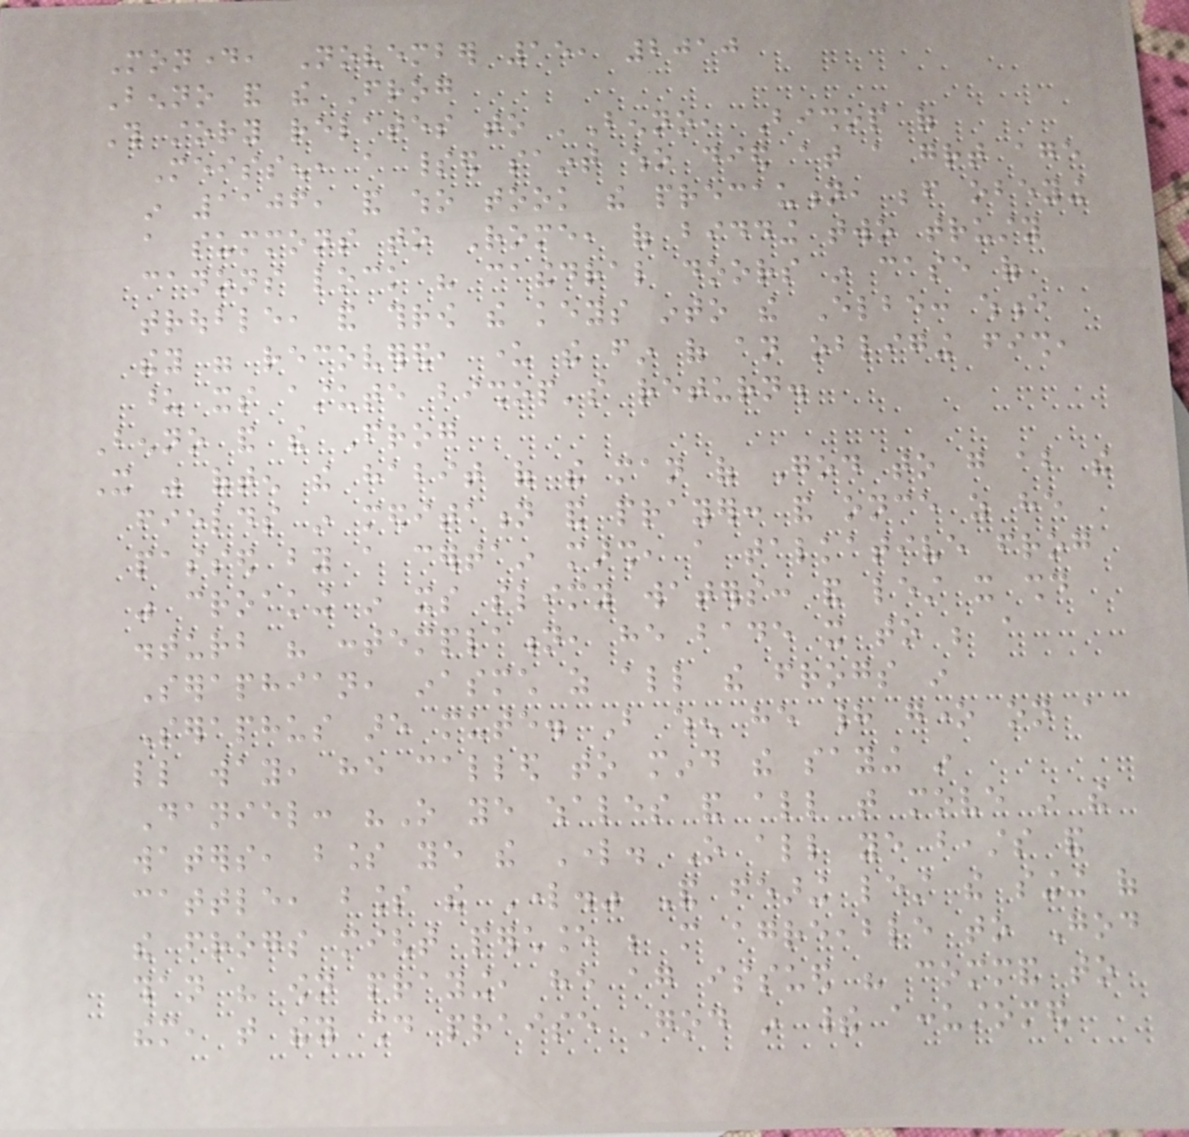Monday, November 15, 2010
Benno and the Frog
This story relates to 'Benno, Bishop of
Meissen, a spirited saint who died at a great age
in 1106, and who took the precaution, before obeying
a summons to Rome, of bidding two trusty
canons lock his cathedral doors in case of
trouble, and throw the keys into the Elbe: whence
they were recovered, under the fin of an obliging fish,
upon its astute bishop's return.
Benno and the Frog
It was often the habit of the man of God to go about the
fields in meditation and prayer: and once as he
passed by a certain marsh, a talkative frog
was croaking in its slimy waters: and lest it should
disturb his contemplation, he bade it to be a
Seraphian, inasmuch as all the frogs in
Seraphus are mute. But when he had gone on a
little way, he called to mind the saying in
Daniel: "O ye whales and all that move in the
waters, bless ye the Lord. O all ye beasts and
cattle, bless the Lord." And fearing lest the singing of
the frogs might perchance be more agreeable to God
than his own praying, he again issued his command to
them, that they should praise God in their accustomed
